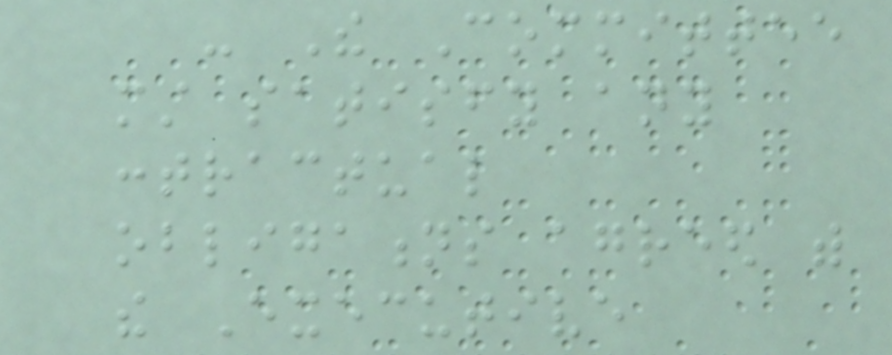- The Committee
must satisfy any
contractual
obligations agreed with
the Executive
